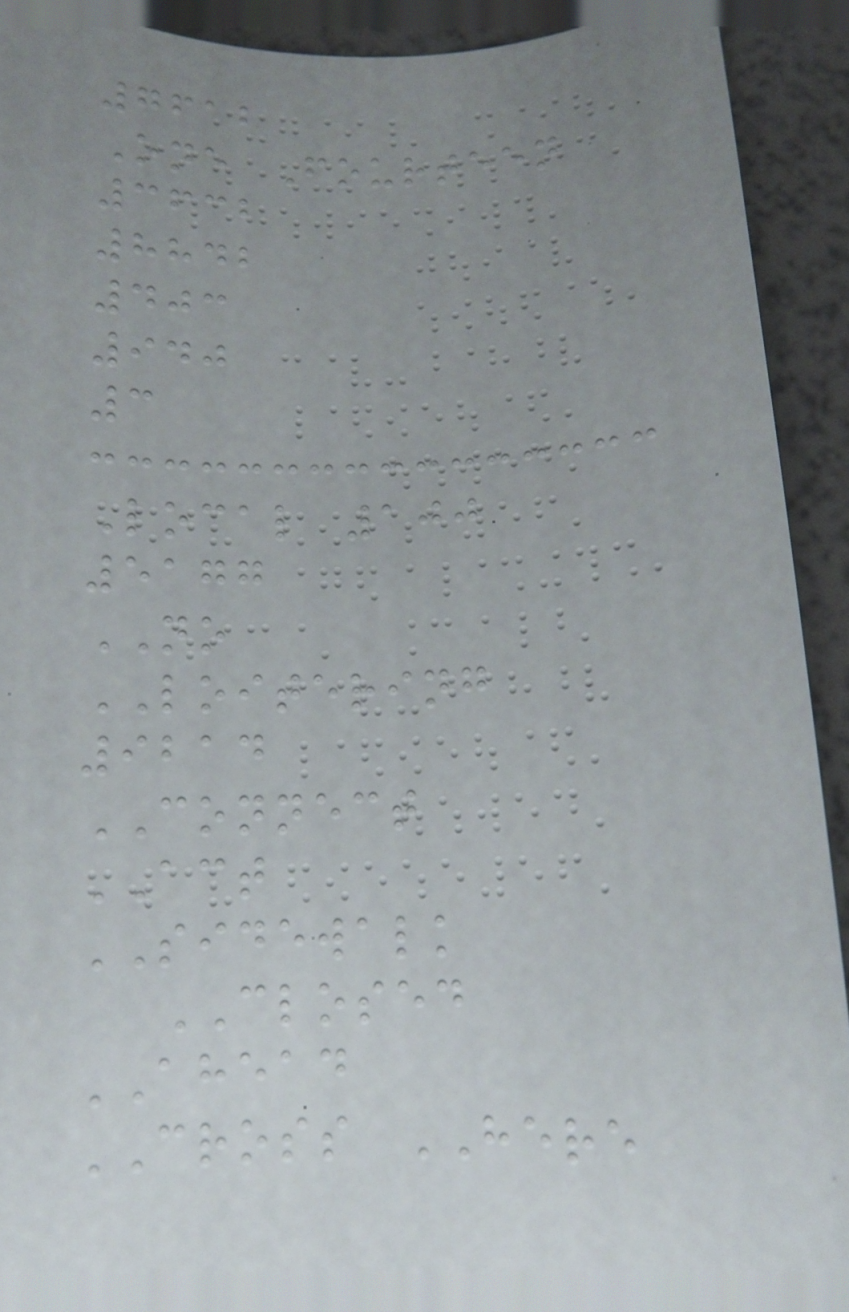7612
One Fourteen
3632
8842
403
940
3
Local 100
5177
NO
LOITERING
9214
CONNECT
ACT
SIDEWALK
CLOSED
AHEAD
CROSS HERE
